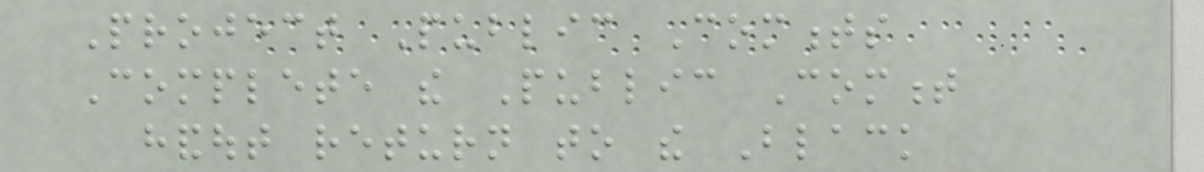Project Public Comments
Complete the Public Comment
handout return to the Black
